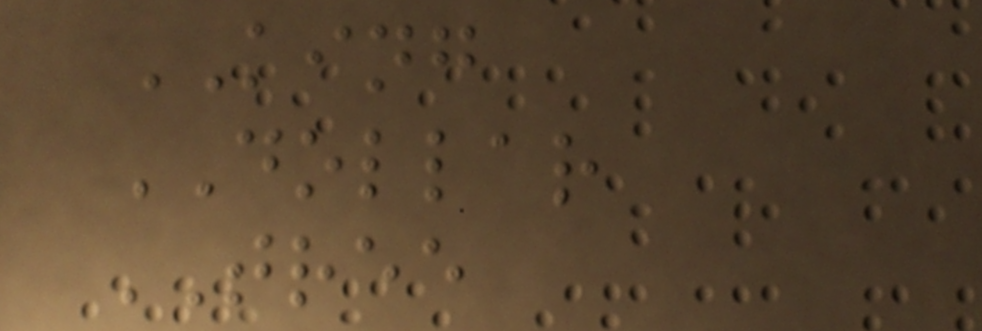KING
DOLLAR
TREE
